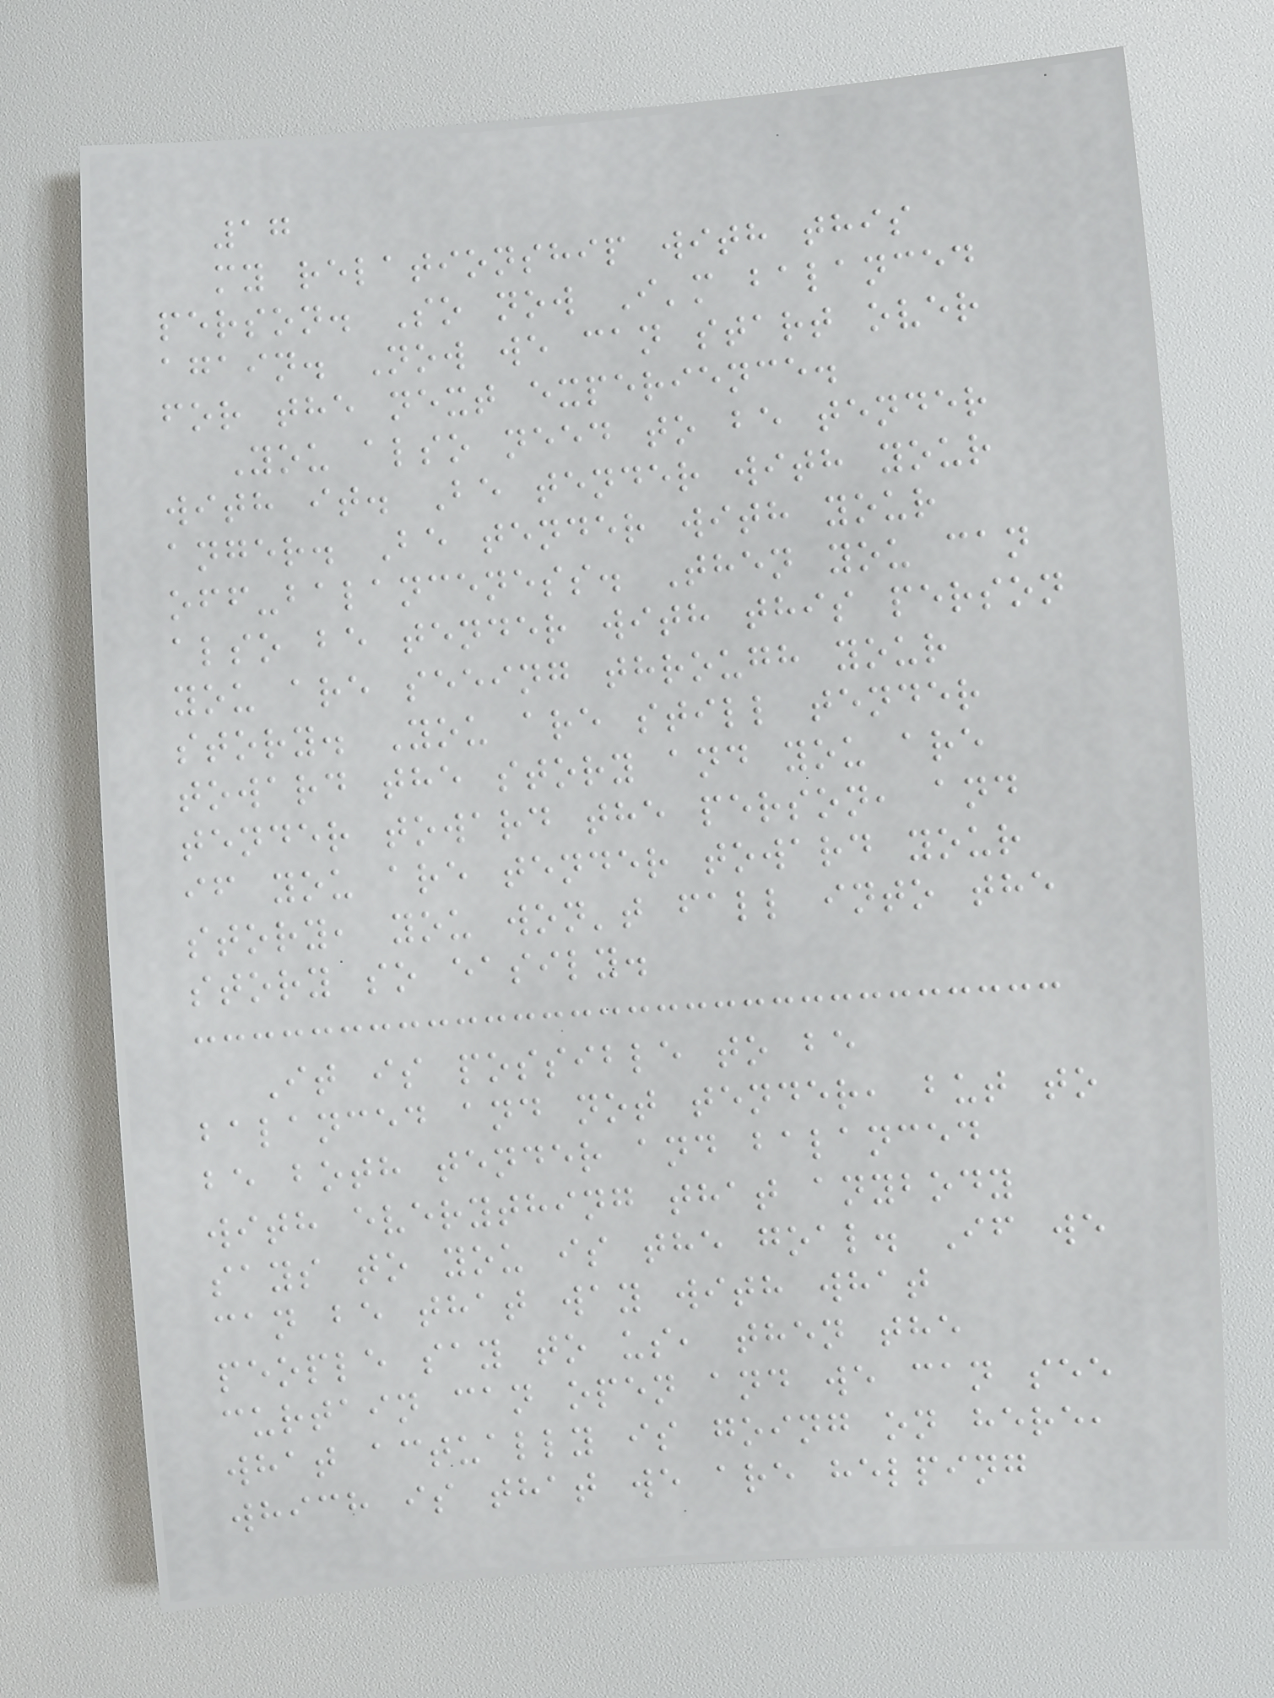17
my relationship with this
person. So now I'm balanced
again. Now we can start over
for the next experience.
You also need to be tender
with it. Be tender with your
anger. Be tender with your
off-balanceness. Then you can
also be tender with this person
you are seeing through your
story. You are still tender
toward the story and you are
tender toward the person, and
if you are tender toward your
story, you won't fall into the
story so easily.
It is possible to be
balanced and not tender, but to
be both tender and balanced
with everything that anybody
says to you is the goal. If we
can be that way with what
people say to us, then the
curtain can open and we can see
what actually is going on here,
which is that we are helping
